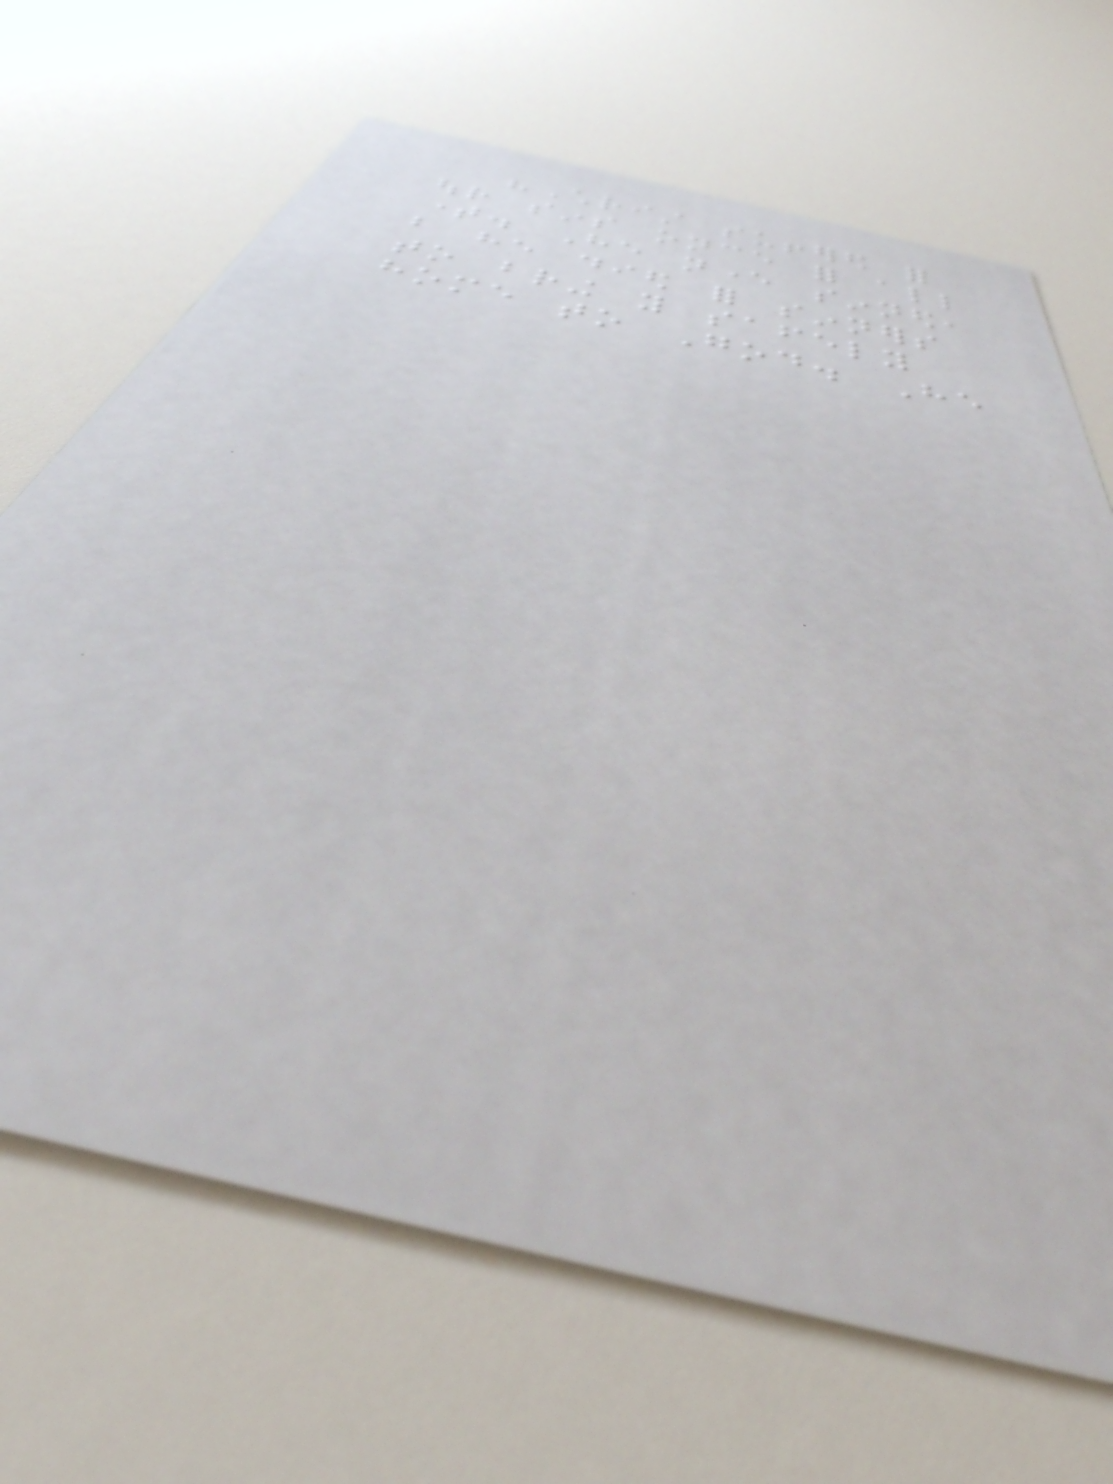"Christ suffered for
our sins once for all
time. He never sinned,
but he died for sinners
to bring you safely
home to God. He
